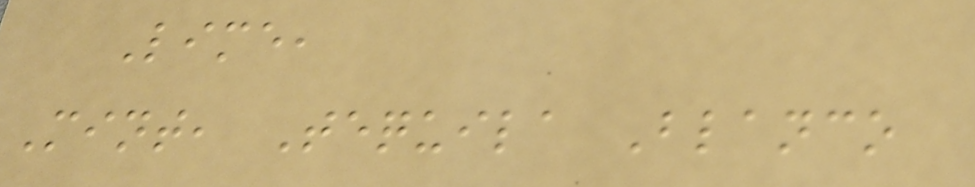Lime,
Mint, Tequila Blanco
